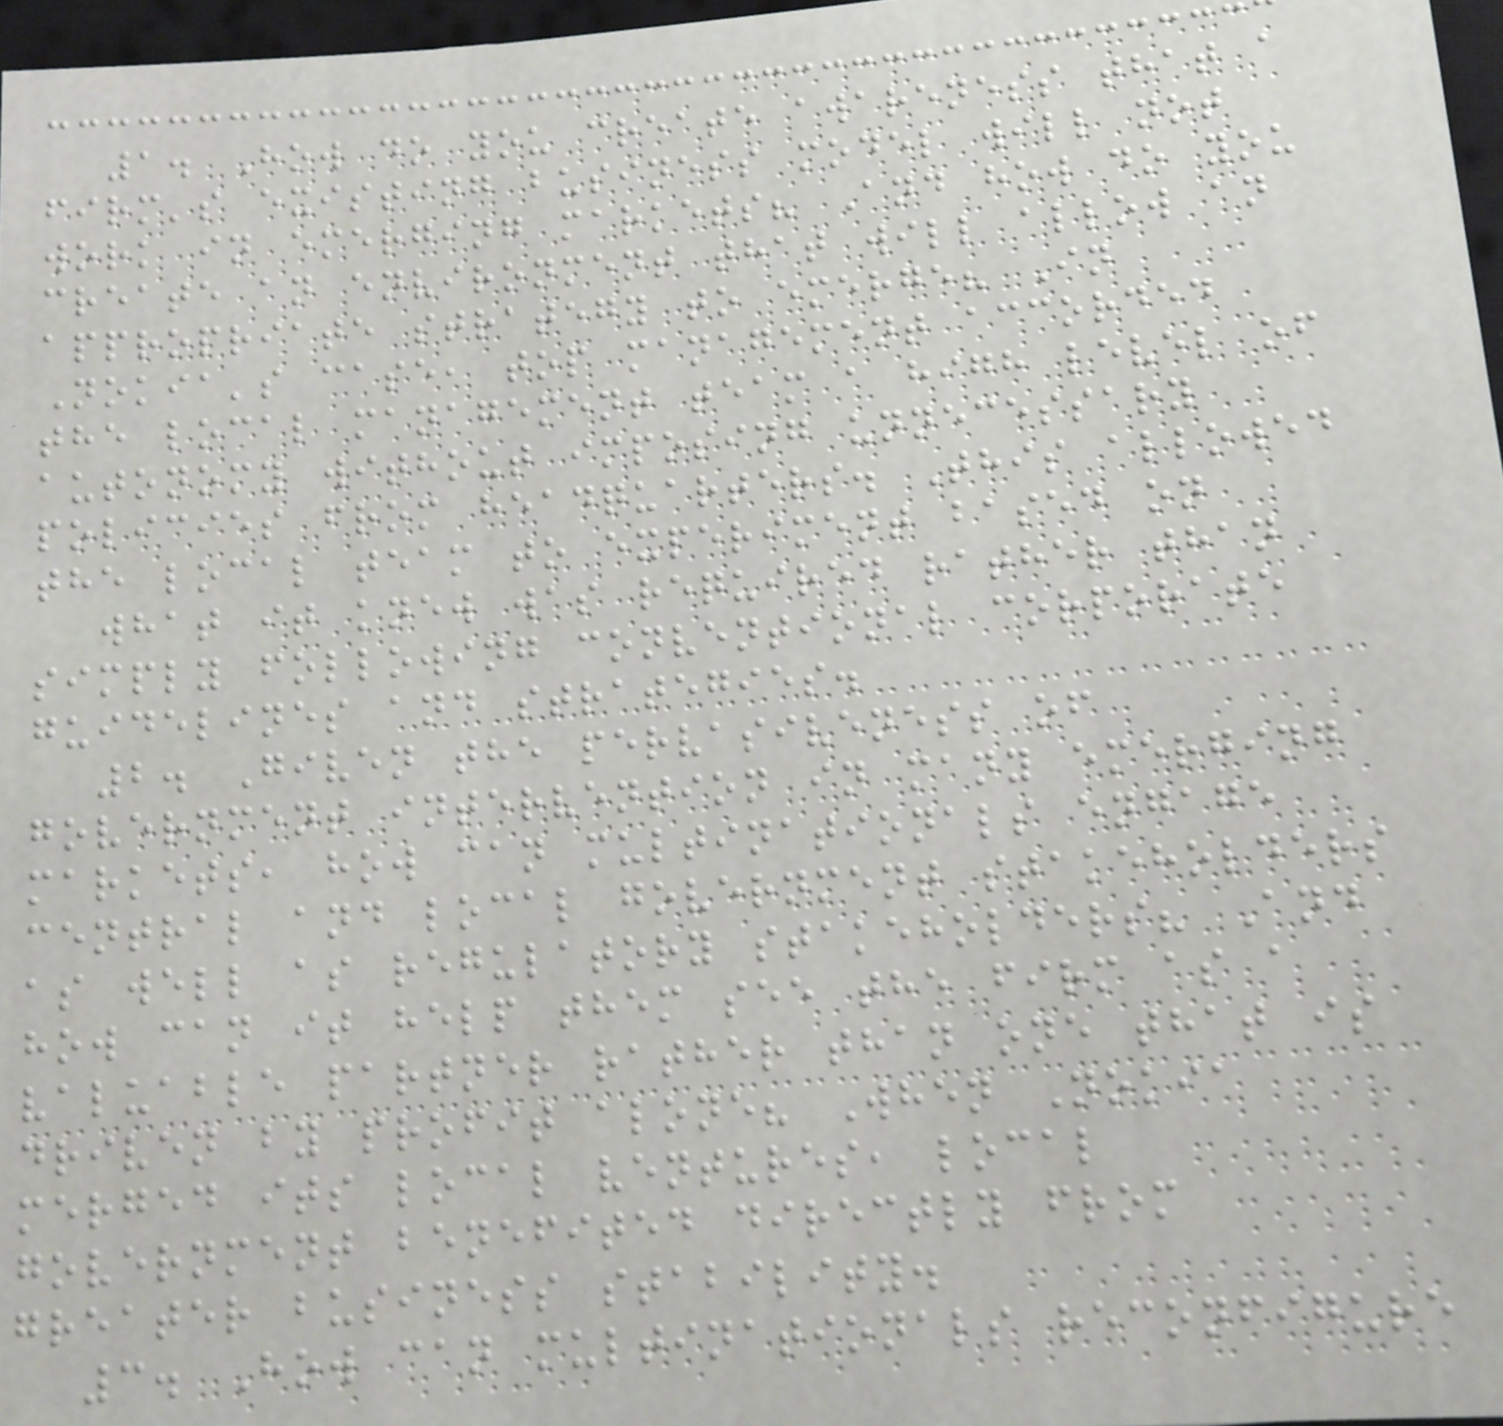1. How do you create awareness that a
firm's existing business model will not
work in emerging markets? And how do you
create an environment that will allow an
appropriate strategy to emerge? In
Nokia's case, top management accorded
the local management team a high level of
autonomy without imposing unnecessary
policies from headquarters. This allowed
the local team to experiment based on
what it knew was required rather than
simply following conventional corporate
guidelines and strategies.
2. Given the pervasiveness of
government intervention in many emerging
markets, how can multinationals engage
central and local government stakeholders
as well as regulatory stakeholders? And
how can it help them see the firm as a
valuable partner rather than one that is
driven by profit alone? When Nokia
merged its local ventures, local
government benefited directly from
greater business stability.
3. How can multinationals reconfigure
